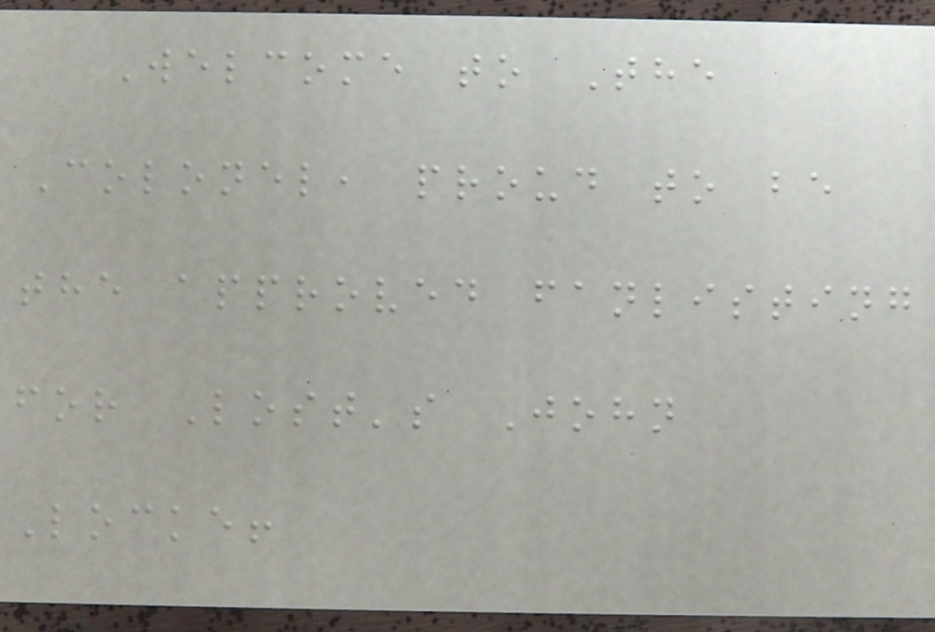Welcome to The
Colonel, proud to be
the approved fanlisting
for Lost's John
Locke!
